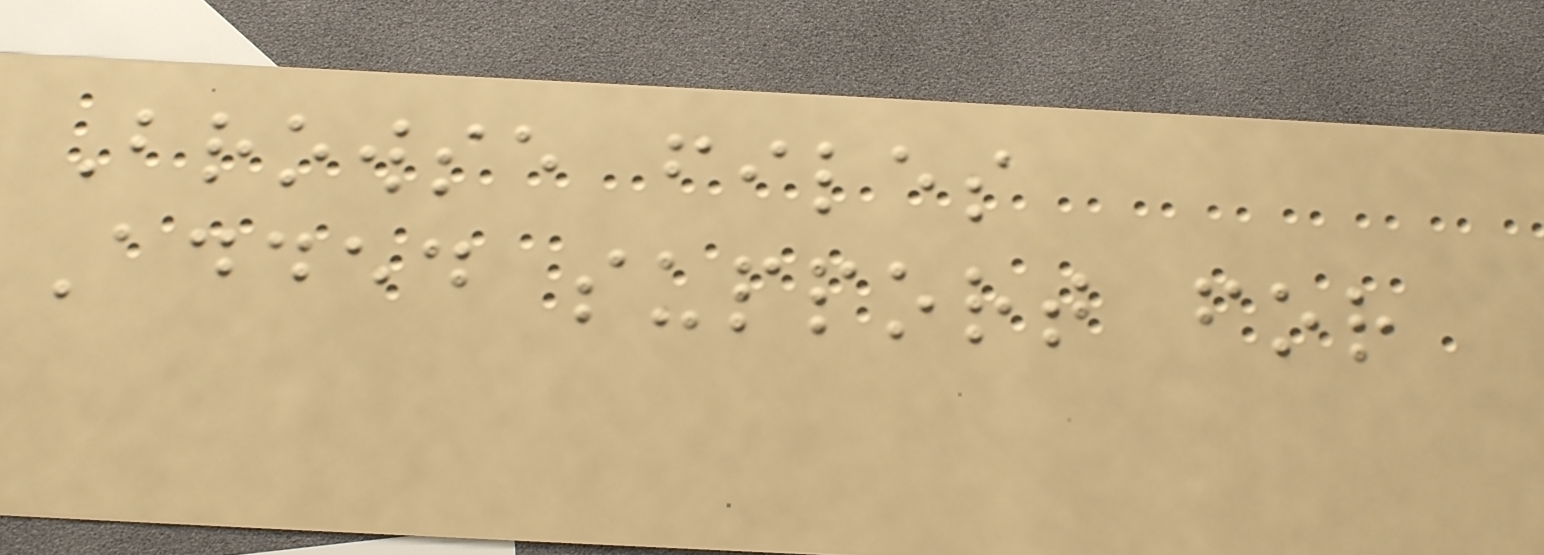Browse files
Added support for
